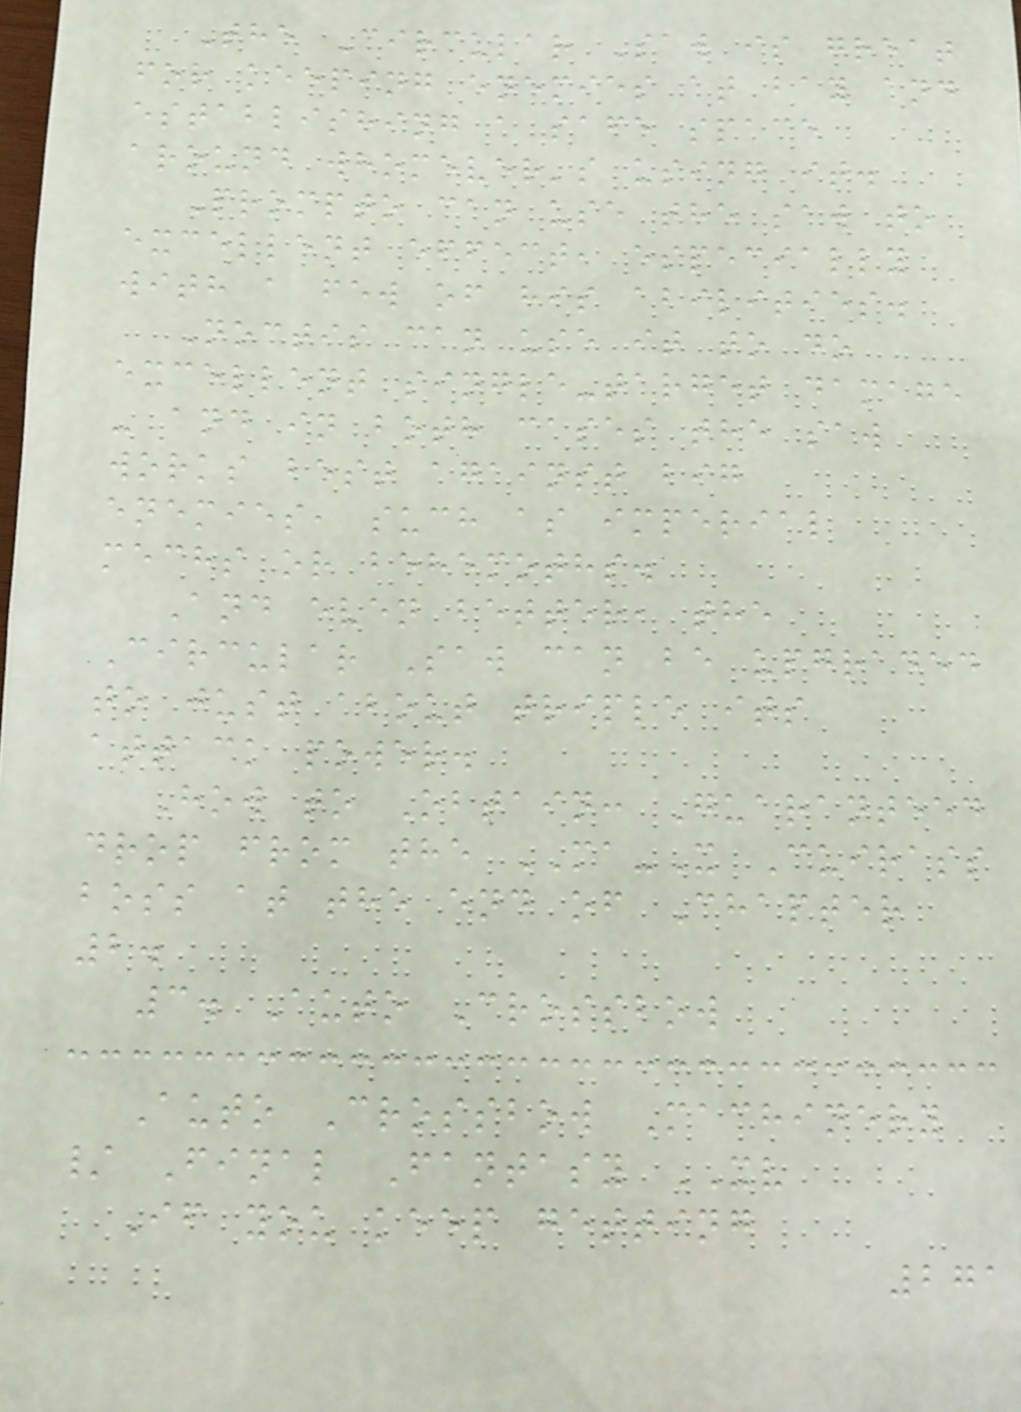The Circular Saw is great
for keeping enemies at bay and
establishing a safe space
around whomever's using it.
Prompto can use the saw to
excellent effect, especially
with a few of his abilities.
Noctis can use it to do
excellent single-target damage
- and in both cases the saw
works best against big
enemies, such as imperial
mechs or behemoths.
And even better, the
Circular Saw can be upgraded
to just about triple its
attack power.
How to Obtain: Guaranteed
drop from the MA-X Cuirass
boss at the end of Chapter
2.
3. Auto Crossbow
Auto Crossbow Machinery
/ Final Fantasy XV
If you keep getting
271
